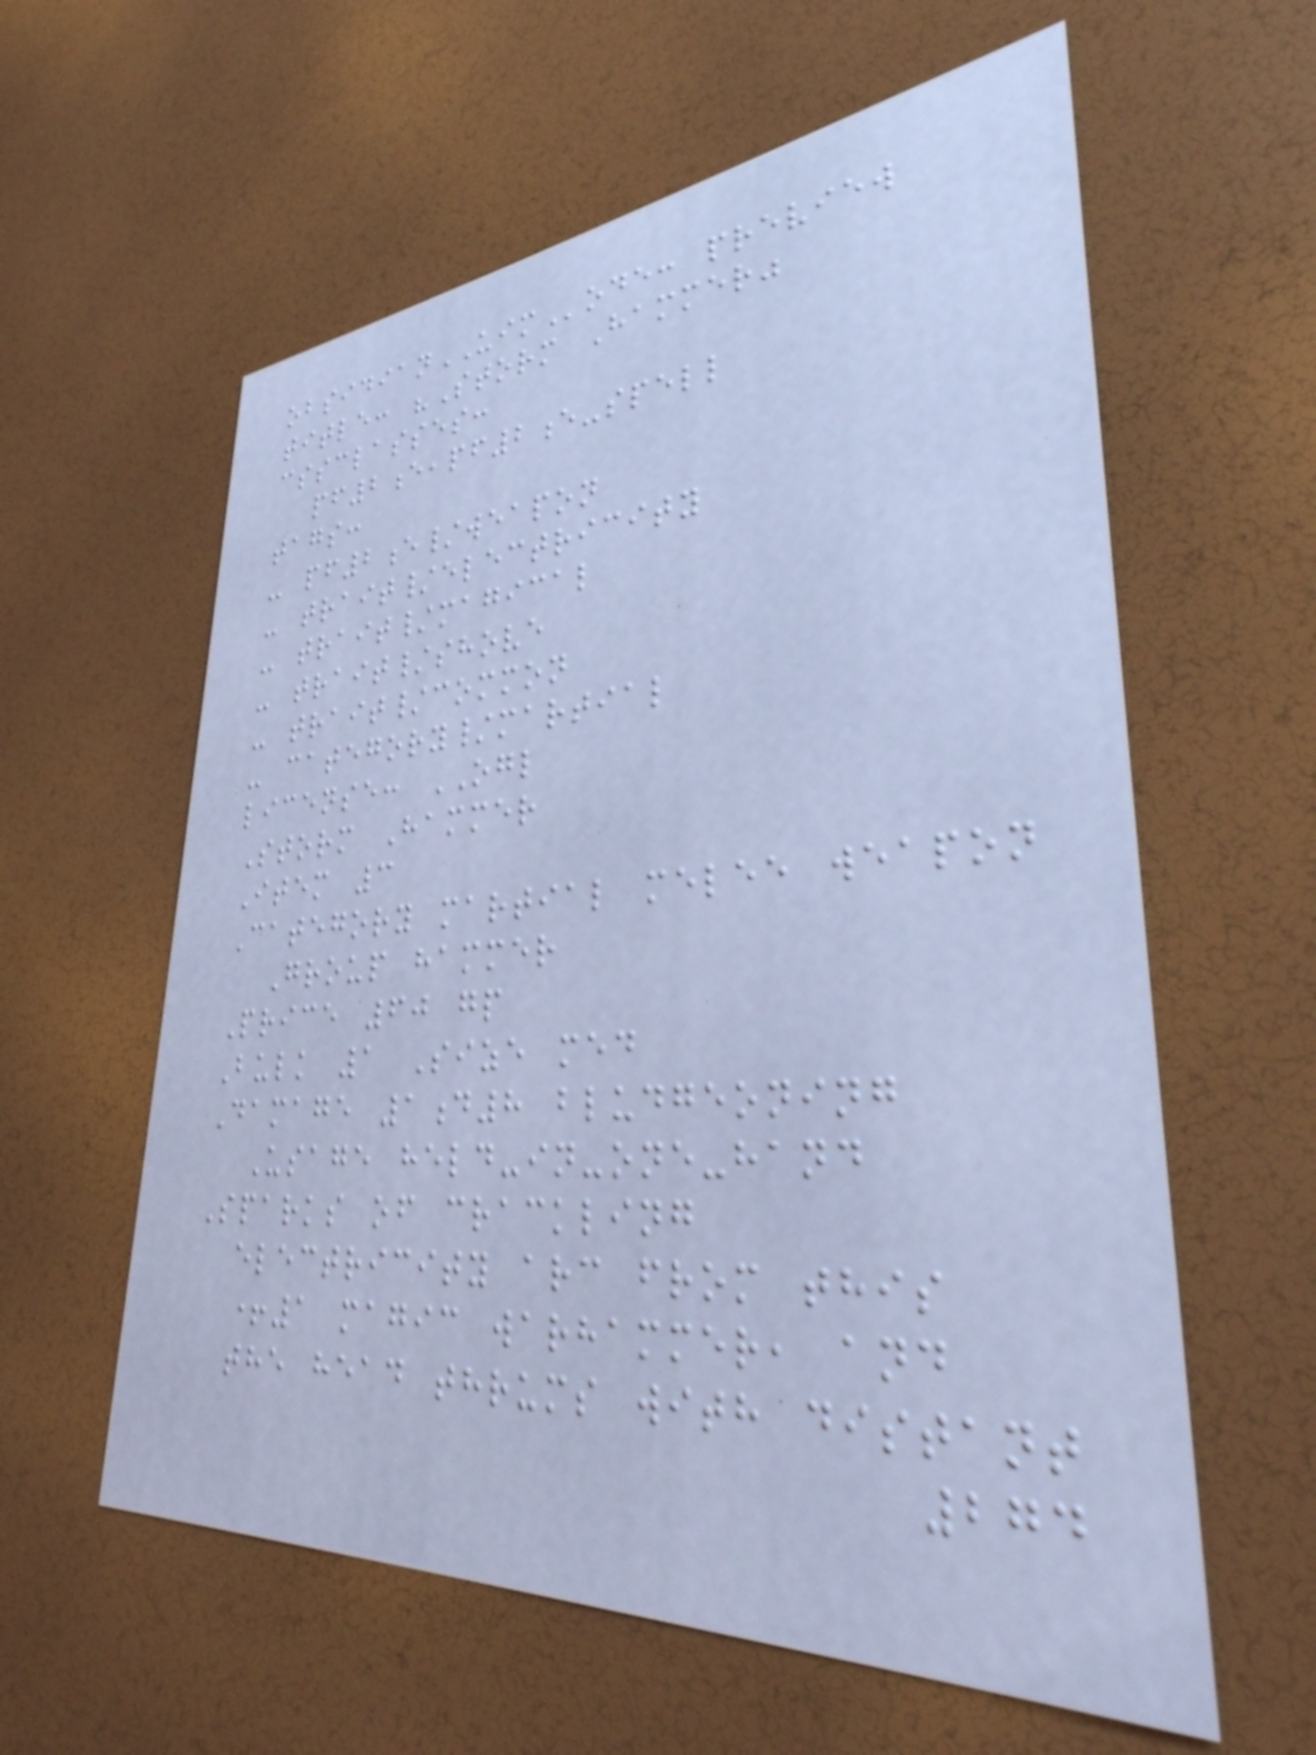obsidianUIMode: preview
title: "Storm Hammer"
cssclasses:
pf2e,pf2e-spell
tags:
- pf2e/weapon
- trait/electricity
- trait/magical
- trait/shove
- trait/common
- category/martial
license: OGL
Storm Hammer
Item 3
Category martial melee weapon
Group hammer
Price 60 gp
Bulk 1 Size med
Damage 1d8 bludgeoning
Usage held-in-one-hand
Sparks of crackling
electricity arc from this
+1 magic warhammer, and
the head thrums with distant
274
